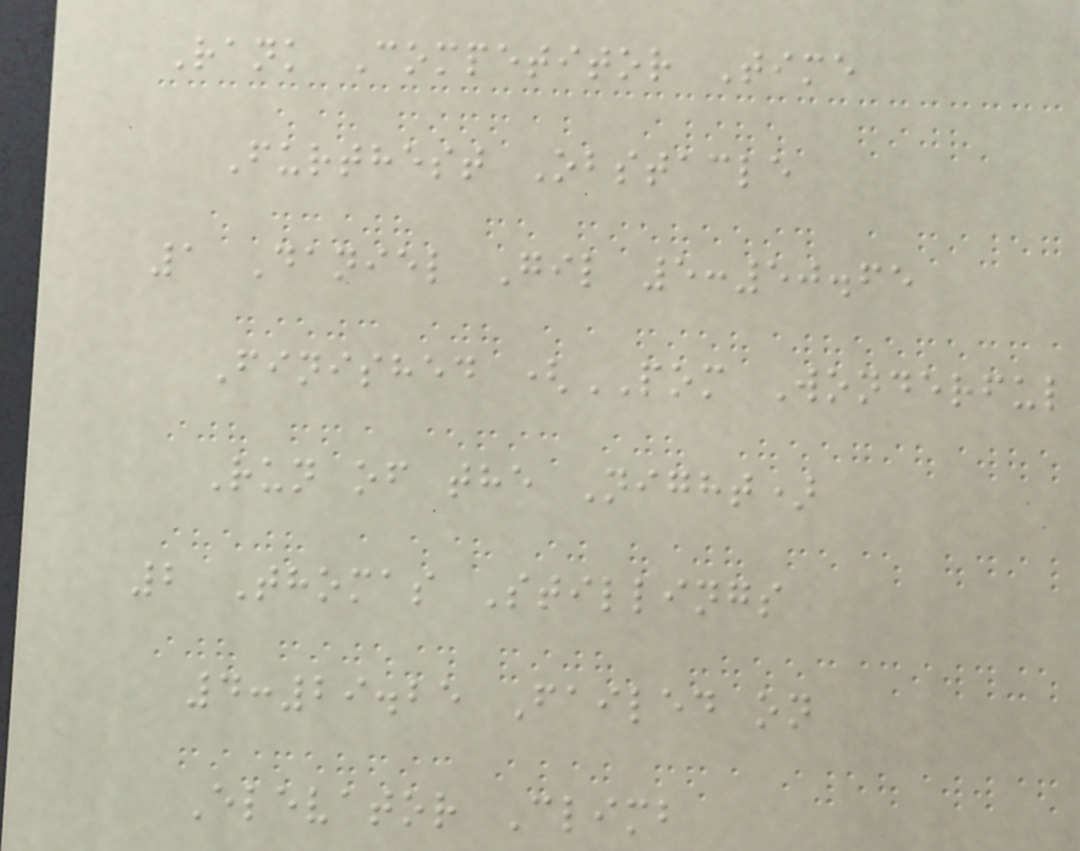Rank Competitor Time
Furthest Obstacle
1 Daniel Gil 5:50.65
Finished (POM Wonderful
Run of the Night)
2 Thomas Stillings
4:29.25 Failed on
Elevator Climb
